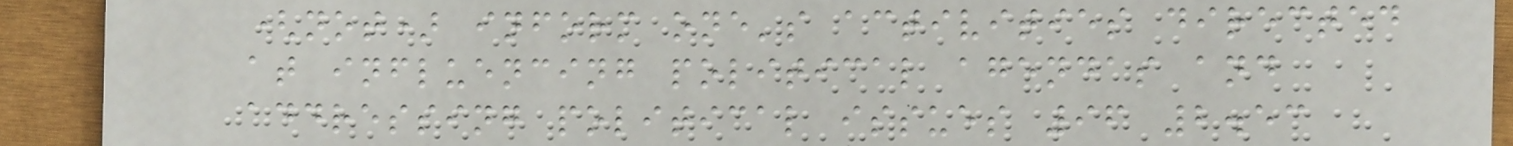(not) inform one's activities directed
at influencing political agendas and
addressing political issues 96 2.53
